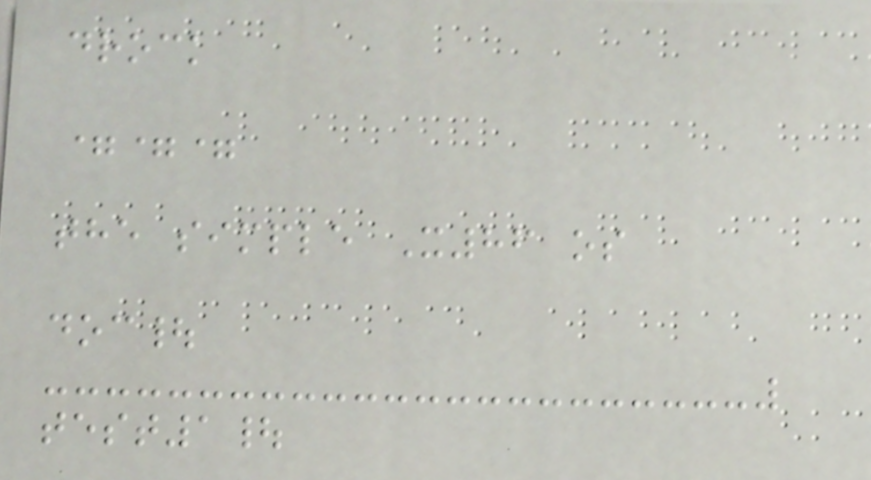drock
===
the simple X86 os
doc|
test1|
